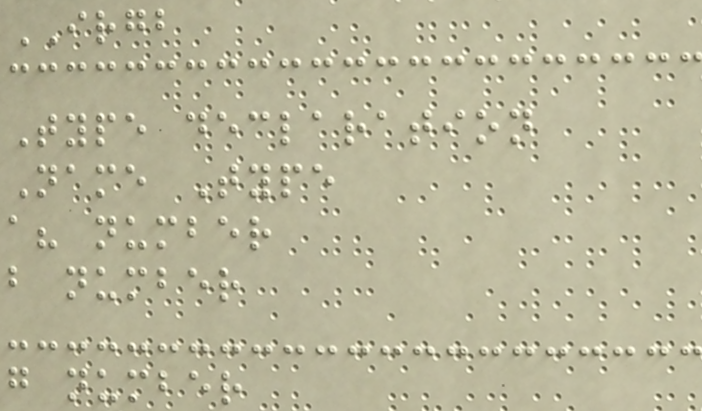IRGB
Type declaration
Name Type
a? number
b number
g number
